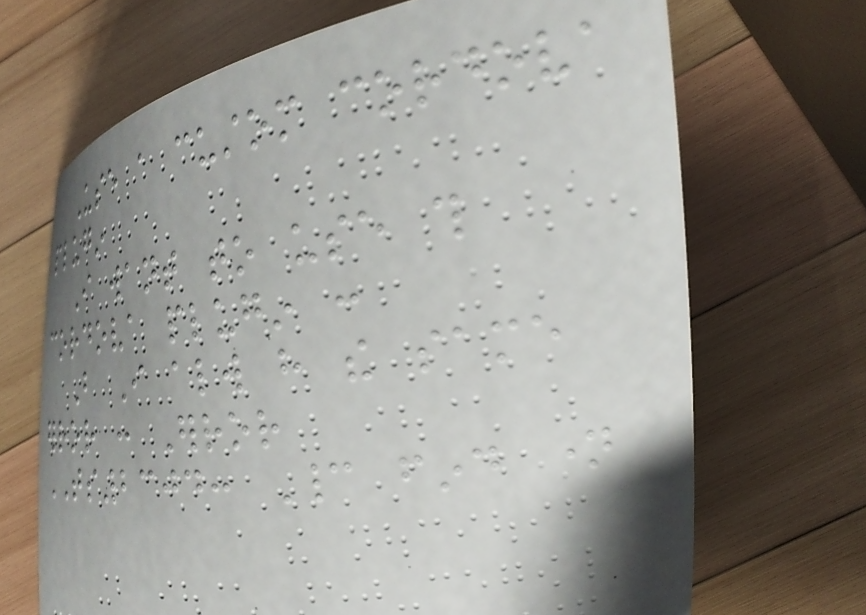Use a custom cordova
plugin
I want to use this
cordova plugin :
But I always have the same
error : Error
TS2304: Cannot find name
